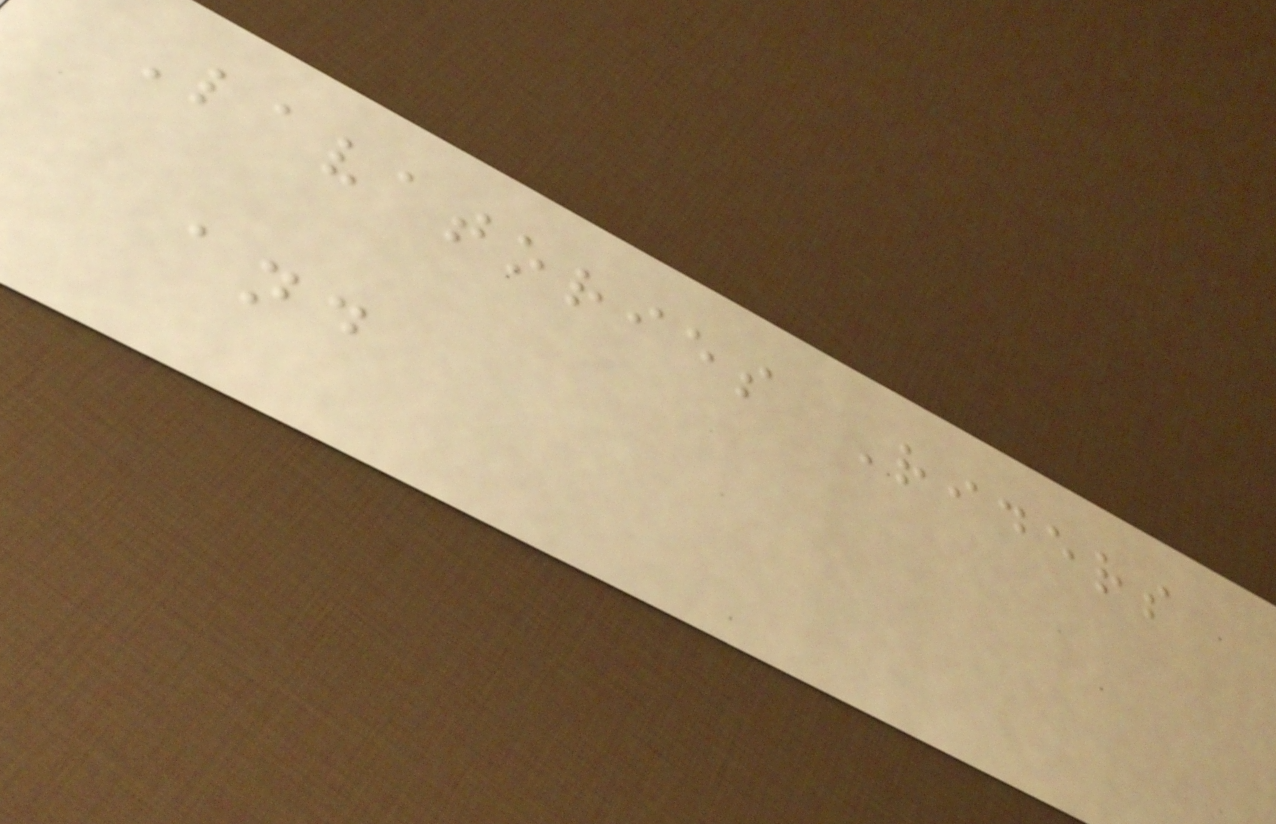Lavatories Riders
and
